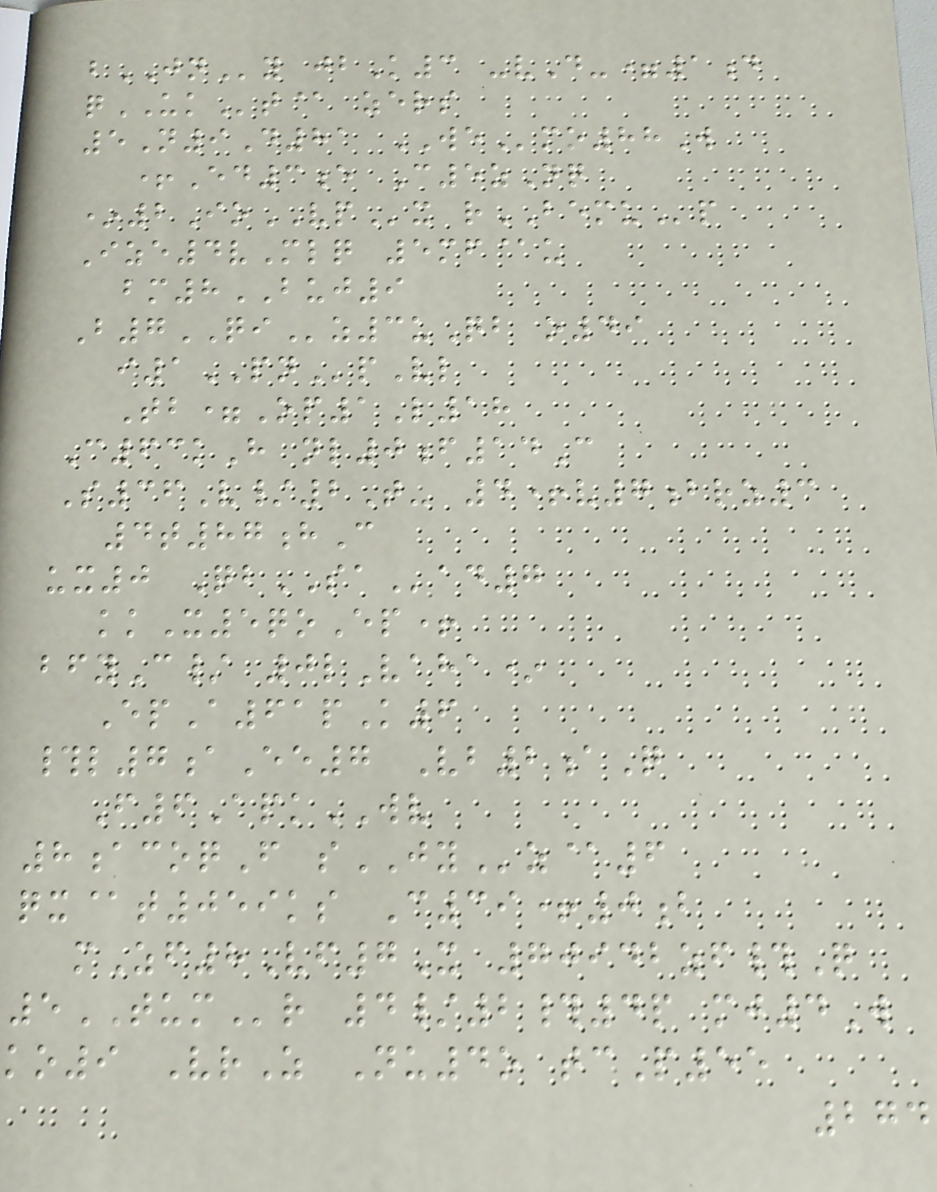bJNy jbK3 -vD-=1d
qUKt@ zers
5N9D81 WEmo88W
+Ed3e C5zNq
*2IoVPx rBEMUp
Ize4vMlq 5mf@u
bm8BUJ9
B7QIz3uQb o49
i1PNpVl
Tb=Op1L18
C63kH nl0f14C
S36V/2T- 4+v7brz3
4t87hC
ux0 QbSAad7
kkX5qoEp+
bfyC/ 0lVaha*
EpA61pK6
#l7aEe7 Vb2aQ
F6ApkWV
8acoqF sJYz@6
qx@t059ks C39+0b
mZf8Vf7X 70942zf#Q
5TUMr 4/2#4p mj4W
ko9 VrZ Nu4o tcP55
274
